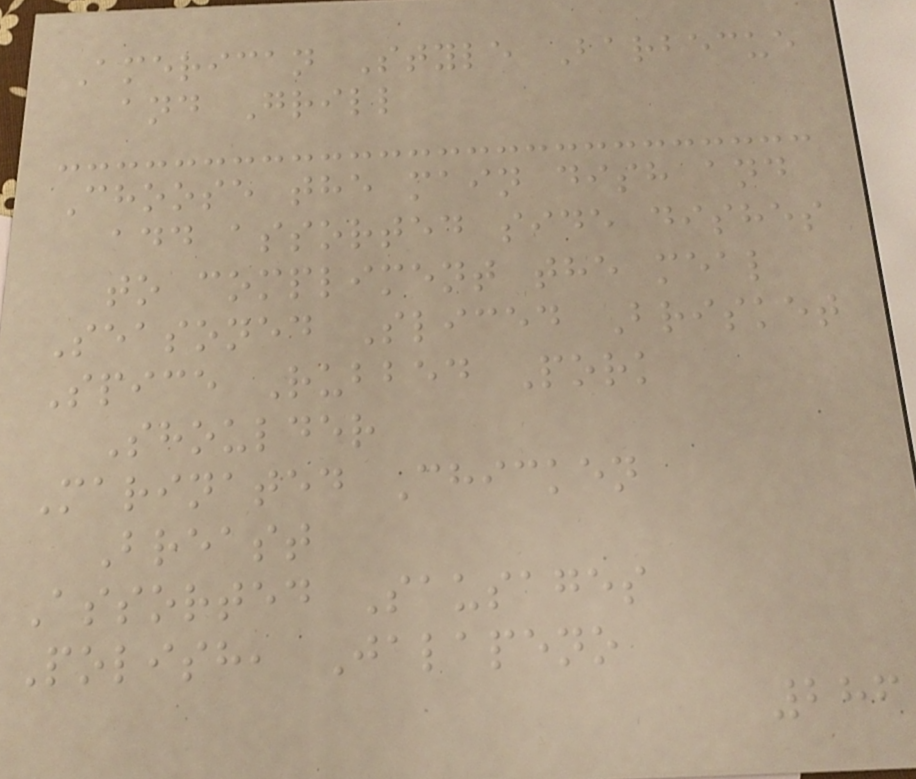American Style Barbecue
and Grill
Choose the main dish and
add assorted side dishes
to compliment the meal
Seasoned Sliced Brisket
Spice Rubbed Pork
Shoulder
Marinated Chicken
Breast
Assorted Sausages
Polish, Jalapeno
286
